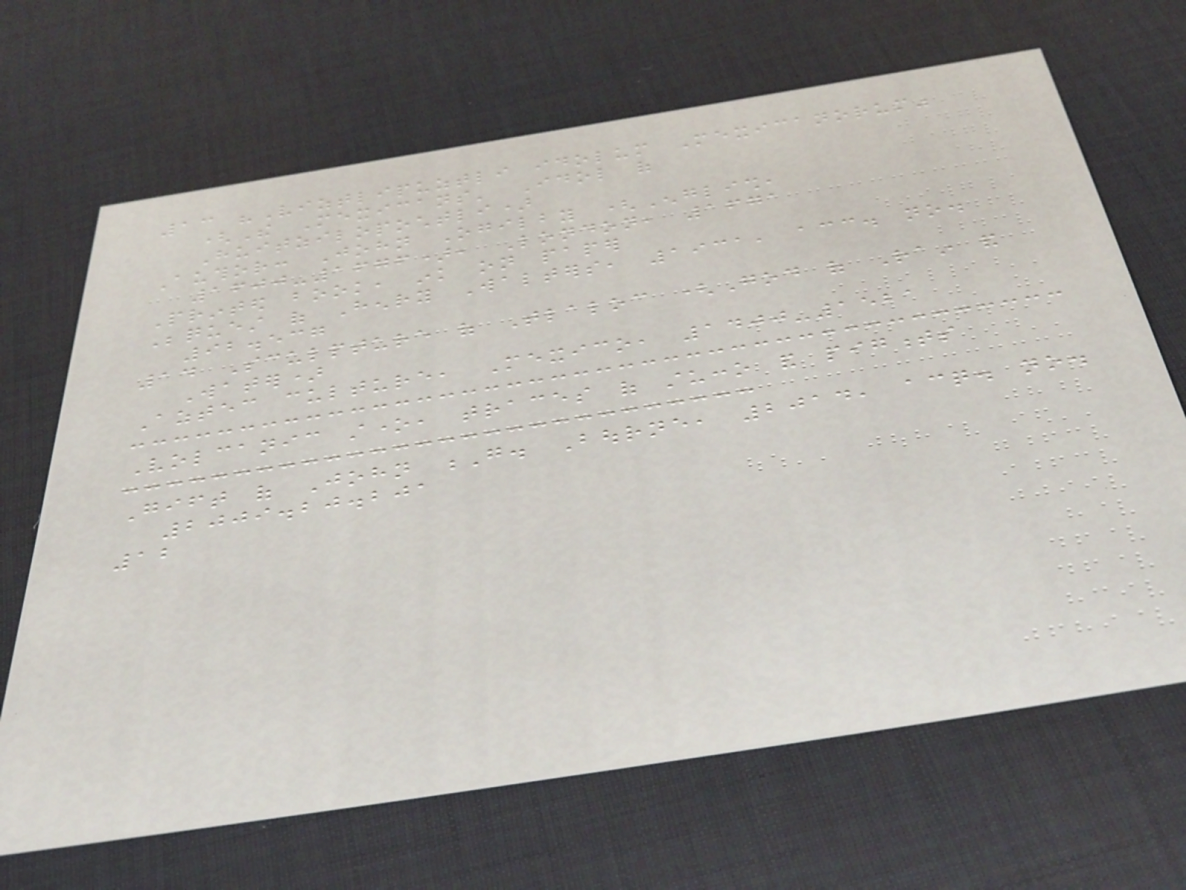13 "Viztlipuztli idolum Mexicanorum"
(The Mexicans' Idol of
Huitzilopochtli)
Author: John Ogilby (English,
1600-1676), London, 1671
Printed book, ink on paper
Bequest of Henry Walters, 1931, acc. no.
92.537
14 Sculpture of Tlaloc (God of Rain and
Water)
Aztec culture, Mexico, 1400-1521
Volcanic stone, traces of stucco and pigments
Gift of John G. Bourne, 2014, acq. no.
2009.20.201
12
